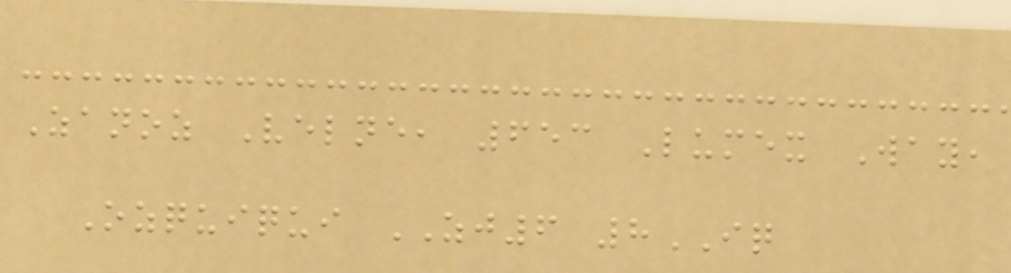Zanoz Velne, 653 Lumex Way,
Ozquiqui ZJ6 8IQ
